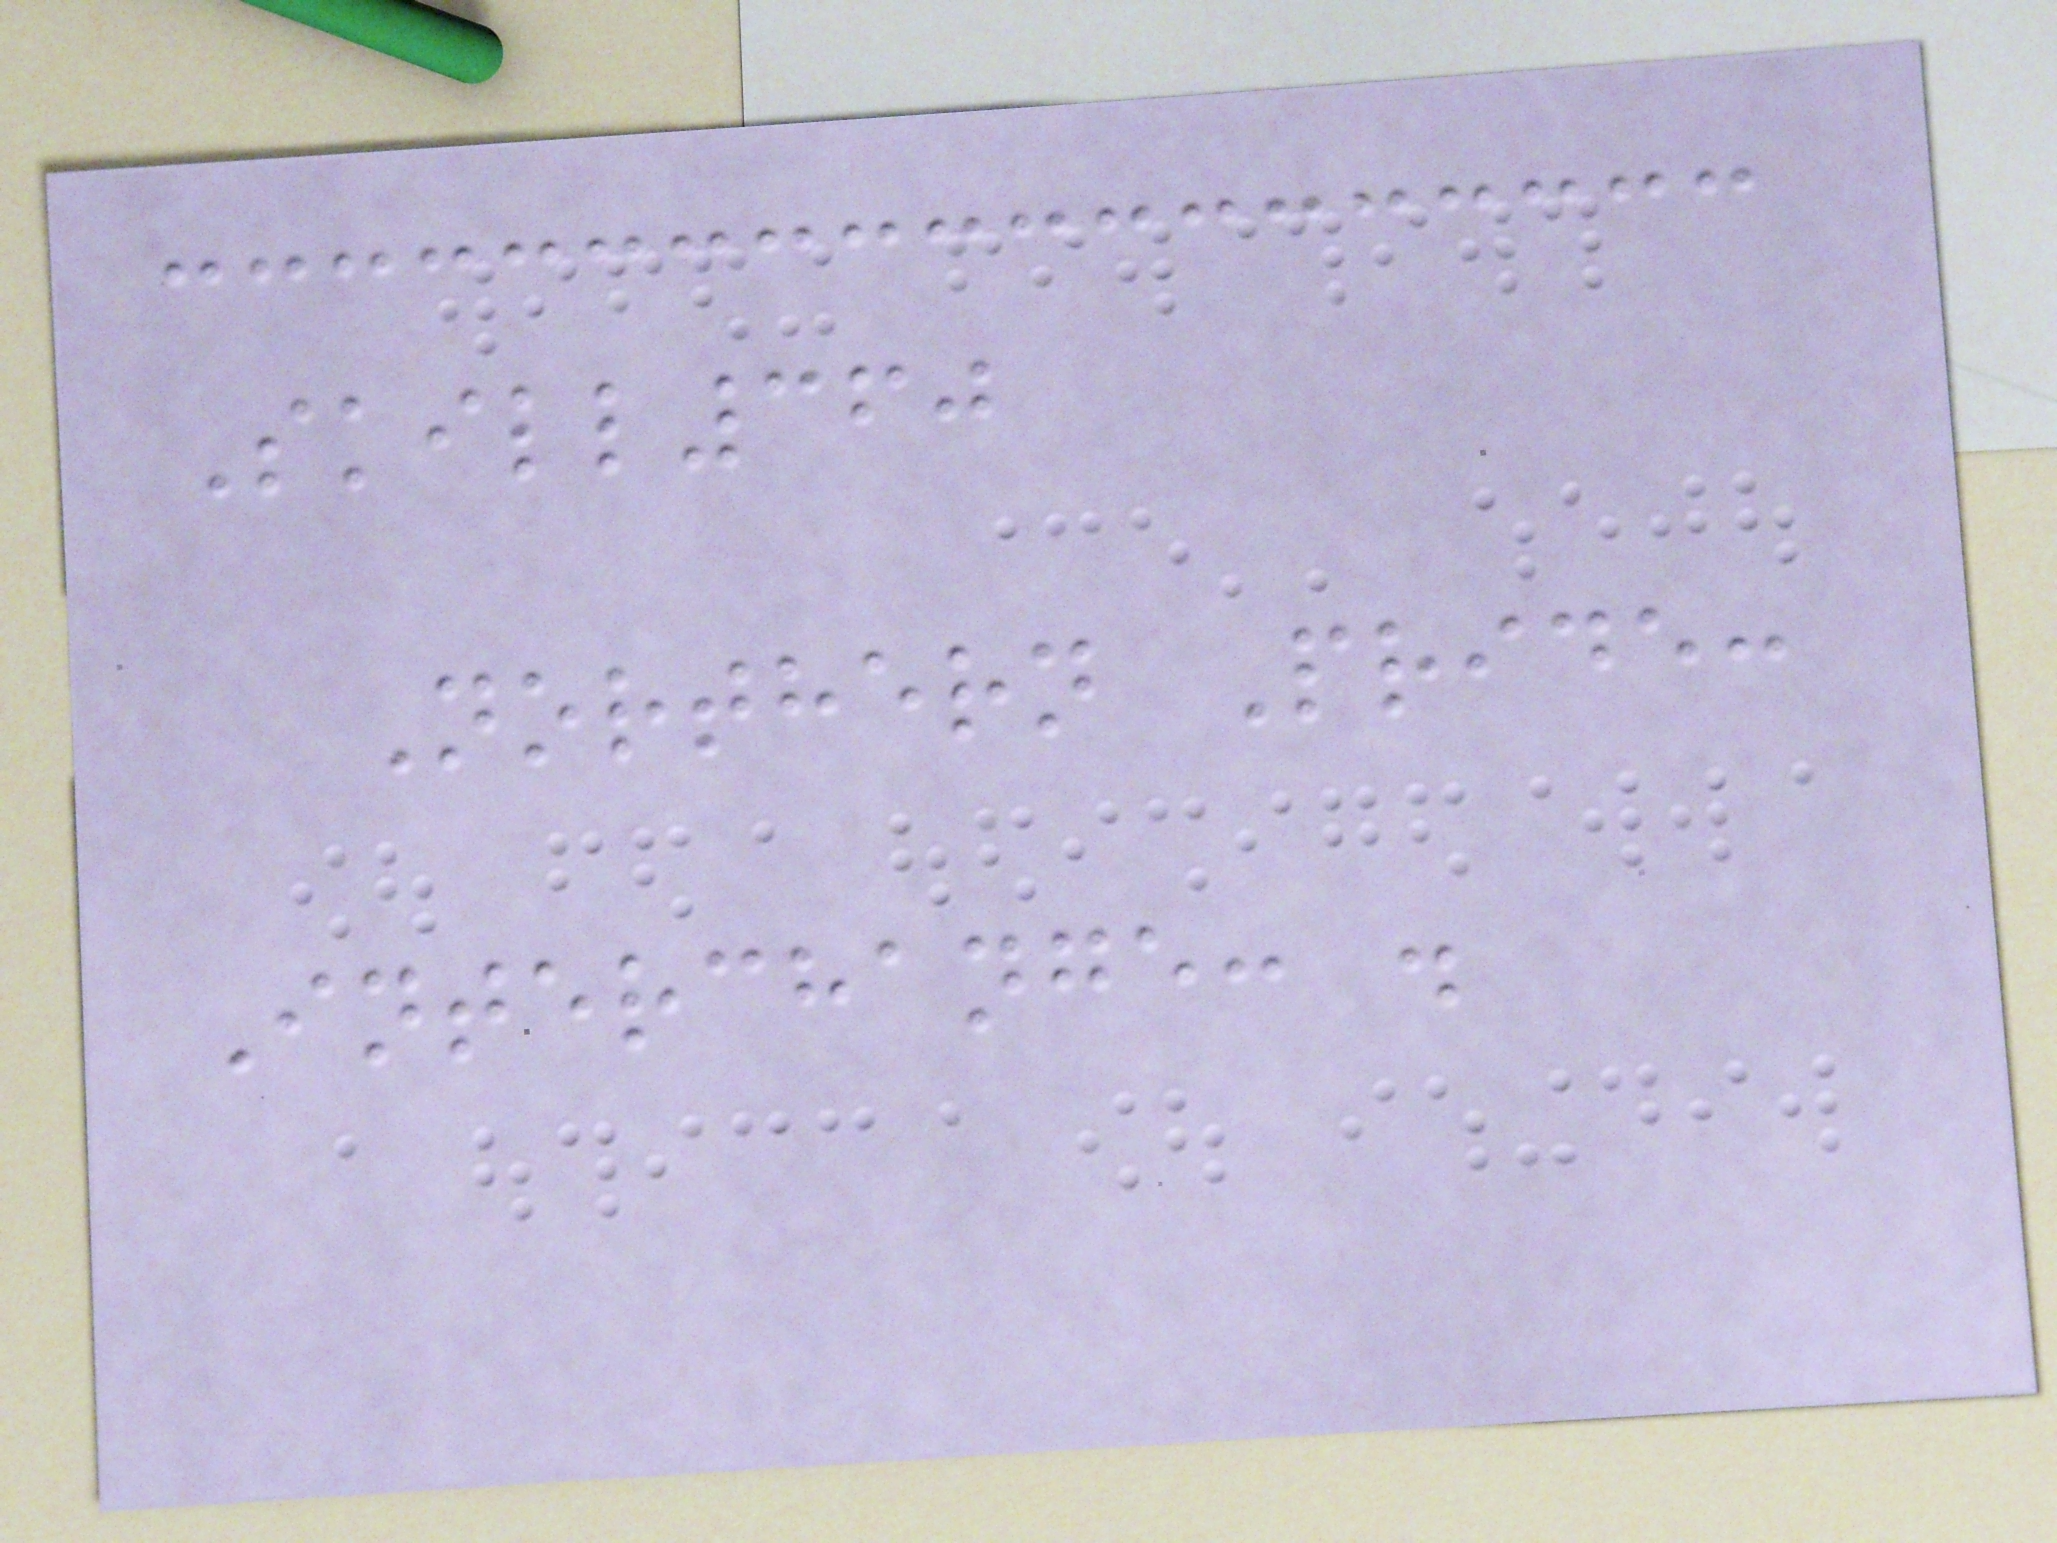Skill360
Northern Pride:
Interchange: .
